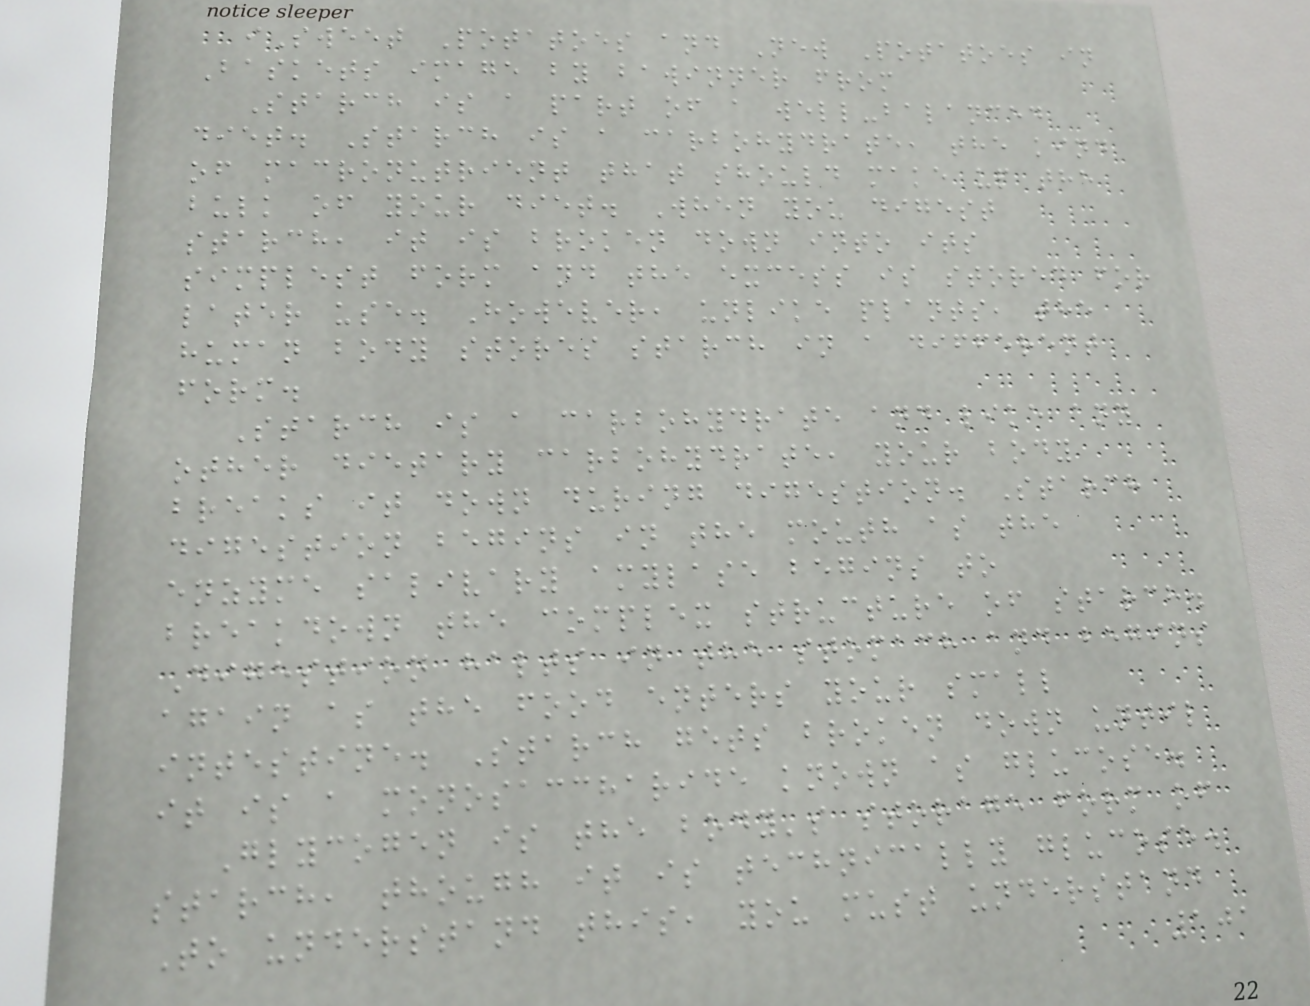iSweet Potatoes and New Potatoes in
Baskets image by bawinner from
Starch is a part of a well-balanced
diet. Starch is a carbohydrate, the kind
of macronutrient that should make up the
bulk of your diet. When you digest
starch, it is broken down into its
simplest form and the excess is stored for
later use. However, unlike plants, the
human body stores starch in a different
form.
Starch is a carbohydrate and like any
other dietary carbohydrate, your body
breaks it down during digestion. Starch
digestion begins in the mouth as the
enzyme salivary amylase begins to
breakdown the complex structure of starch.
Digestion halts in the stomach and begins
again as the food enters your small
intestine. Starch gets broken down until
it is a monosaccharide known as glucose.
Glycogen is the body's storage form of
starch, though it is technically glucose.
To understand this, you must understand
101
